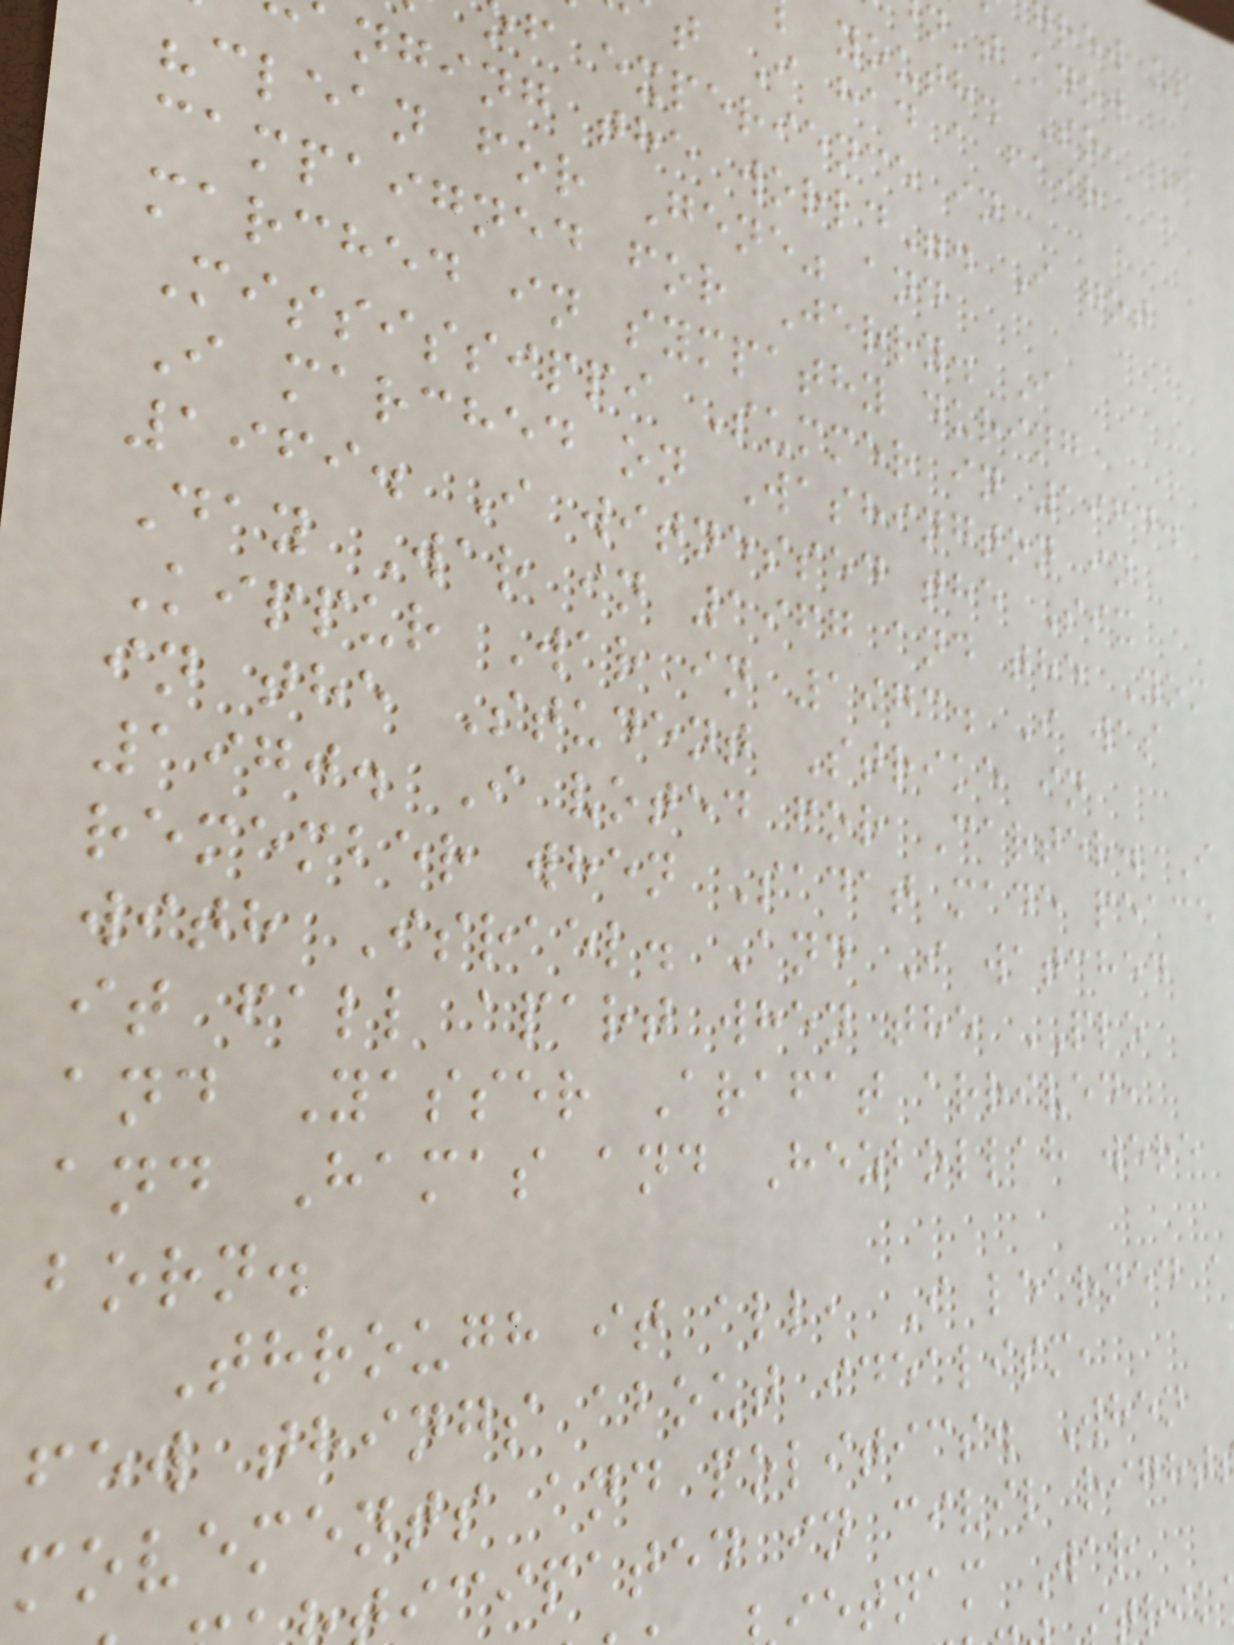n't know
youth. So, I
t I had a fair
f experience in
nging the world". I got
"clean for Gene" and
campaigned for Jerry. I
marched in sympathy during
Mississippi Summer in 1964.
I marched on Washington in
1969. I witnessed the Six
Day War in 1967 and the Yom
Kippur War in 1973. I was
in the Student Strike in
1970. I voted for Carter. I
remember when Sadat made peace
with Israel. And I watched
it fall apart when the PLO
and Yasser Arafat arrived,
and Hamas and Hezbollah were
born.
Through it all, I learned a
few things about idealism,
movements and politics. When
icipated in civil right
etnam War
